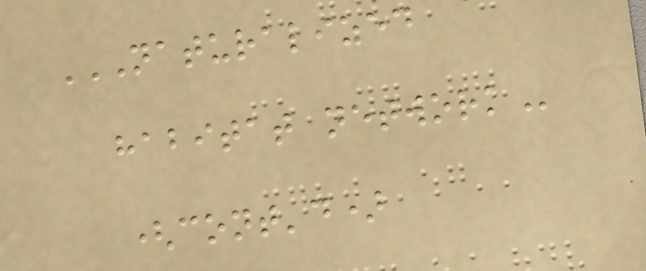NATURALIZED
HABITAT NETWORK
(cont'd)
